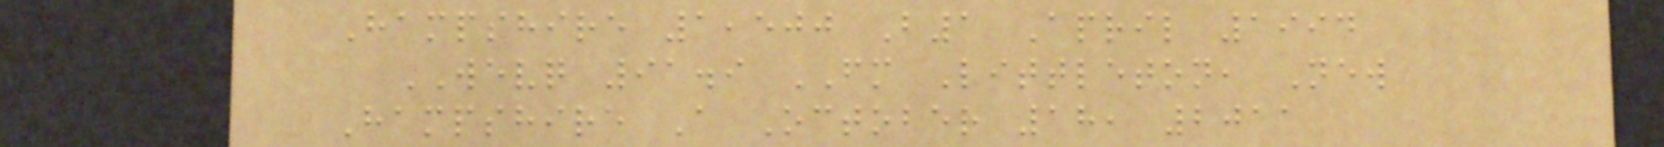Hampshire 1,500 B1 April 1994
WEVQ 91.9 FM Littleton, New
Hampshire A October 18, 2011
